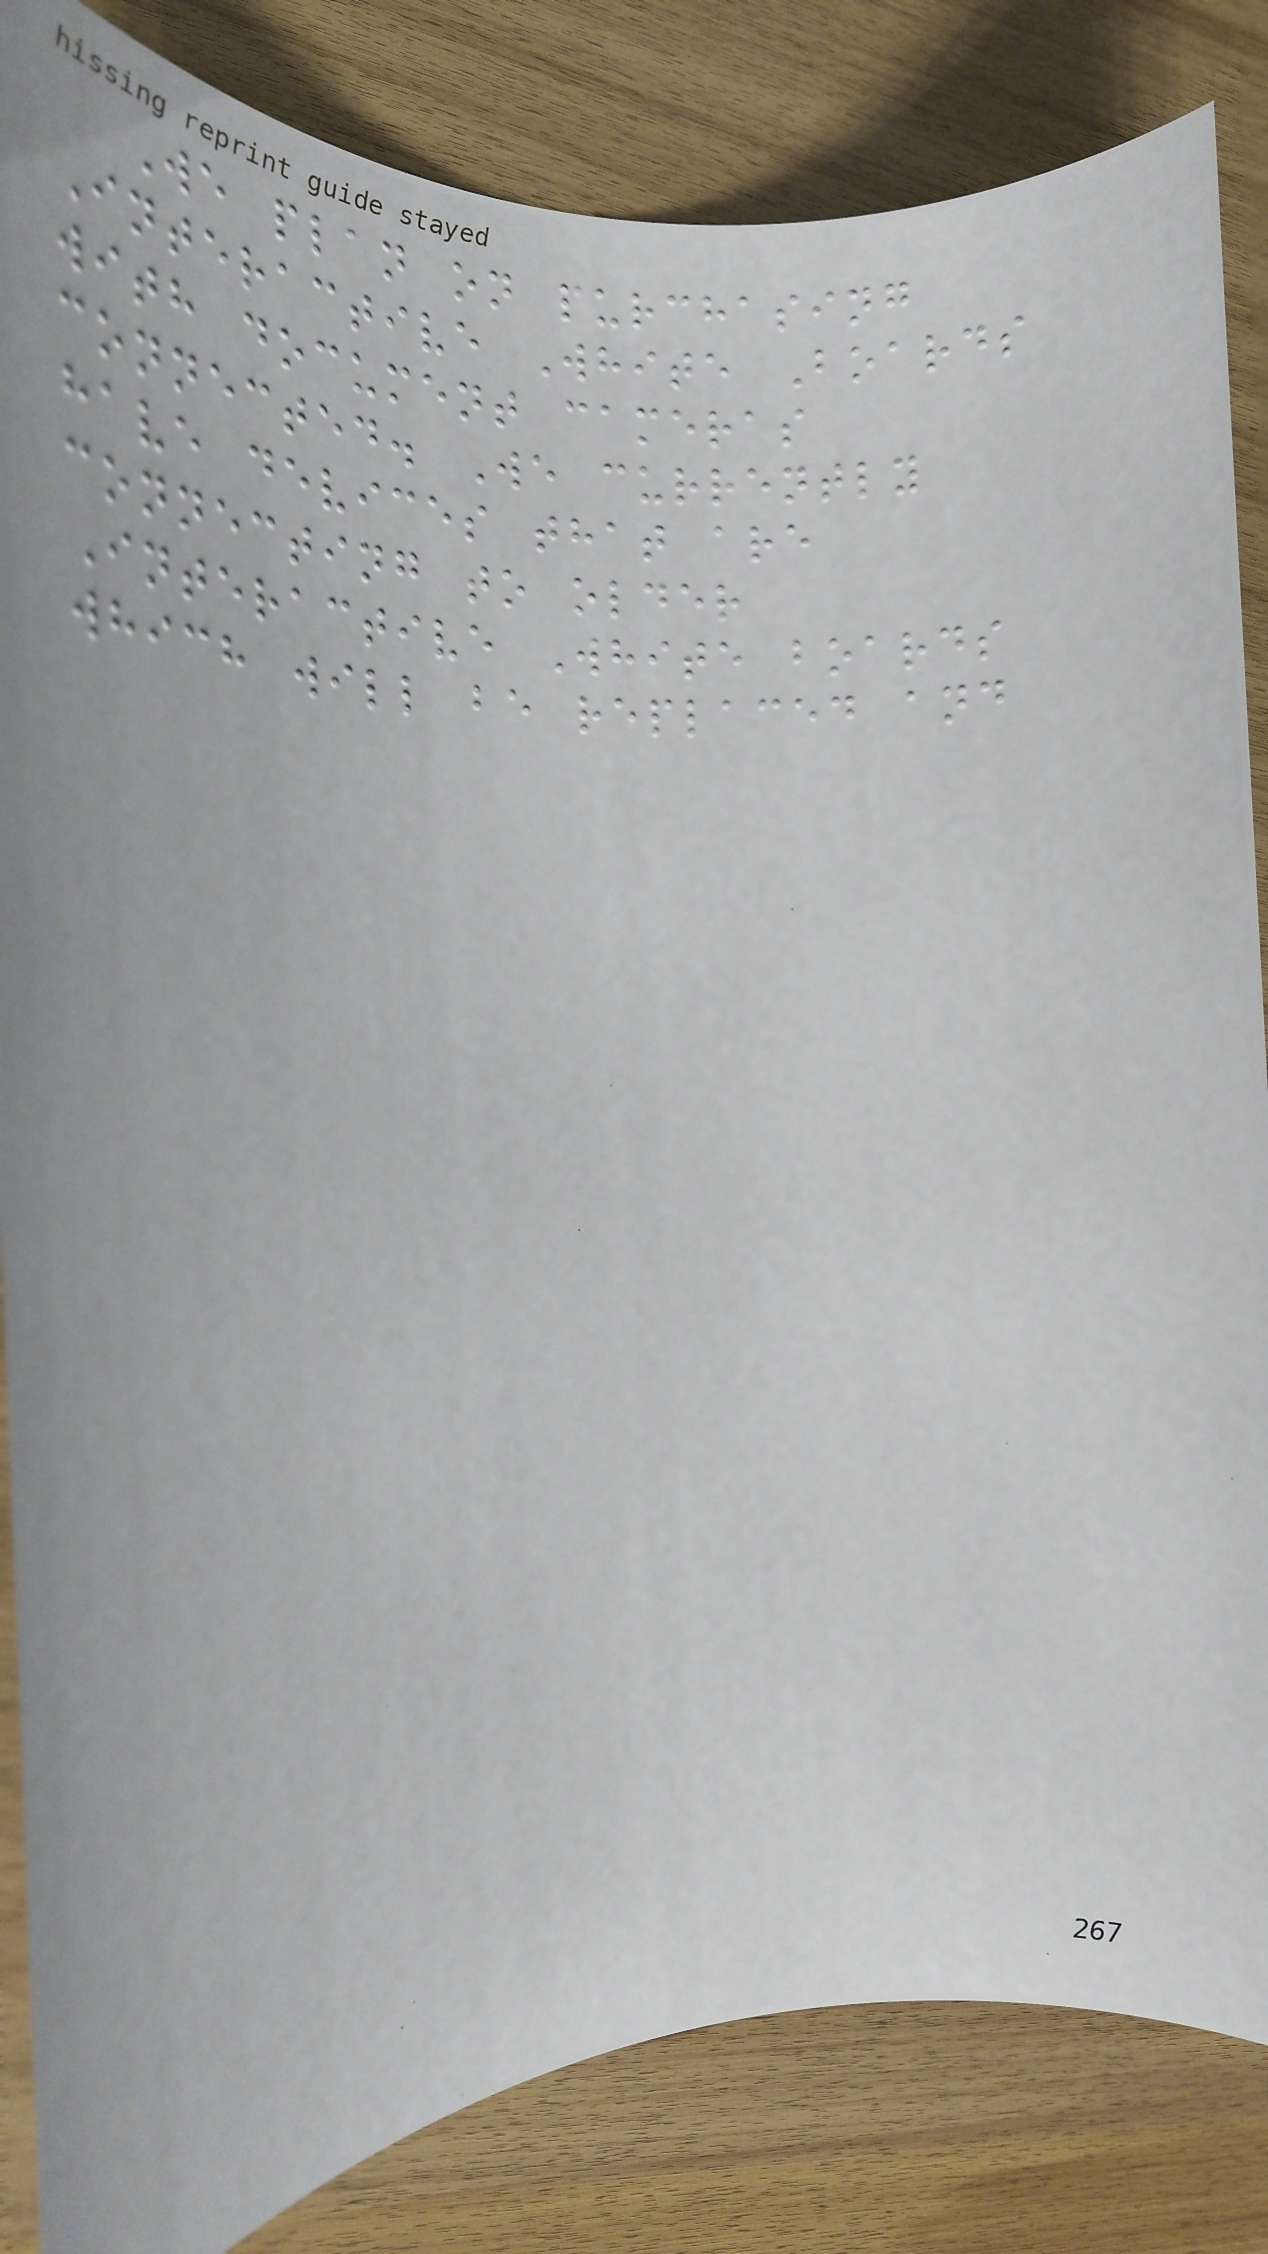We plan on purchasing
Interactive White Boards
with document cameras
connected. We currently
have devices that are
connecting to older
Interactive White boards
which will be replaced and
